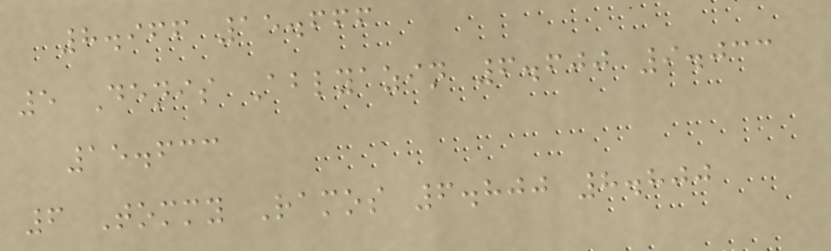8.966 15.666
5 Denis Ablyazin 6.600 9.033
15.633
6 Tommy Ramos 6.800 8.800
